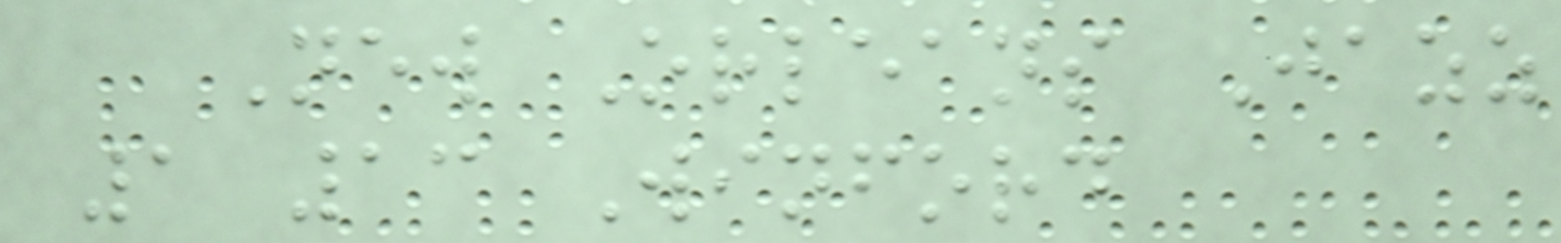New Orleans Jazz
1 13 Winford
